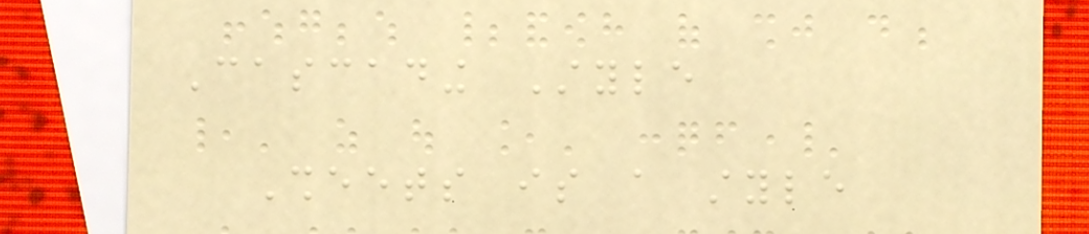Cascading Style
Sheets is a style
